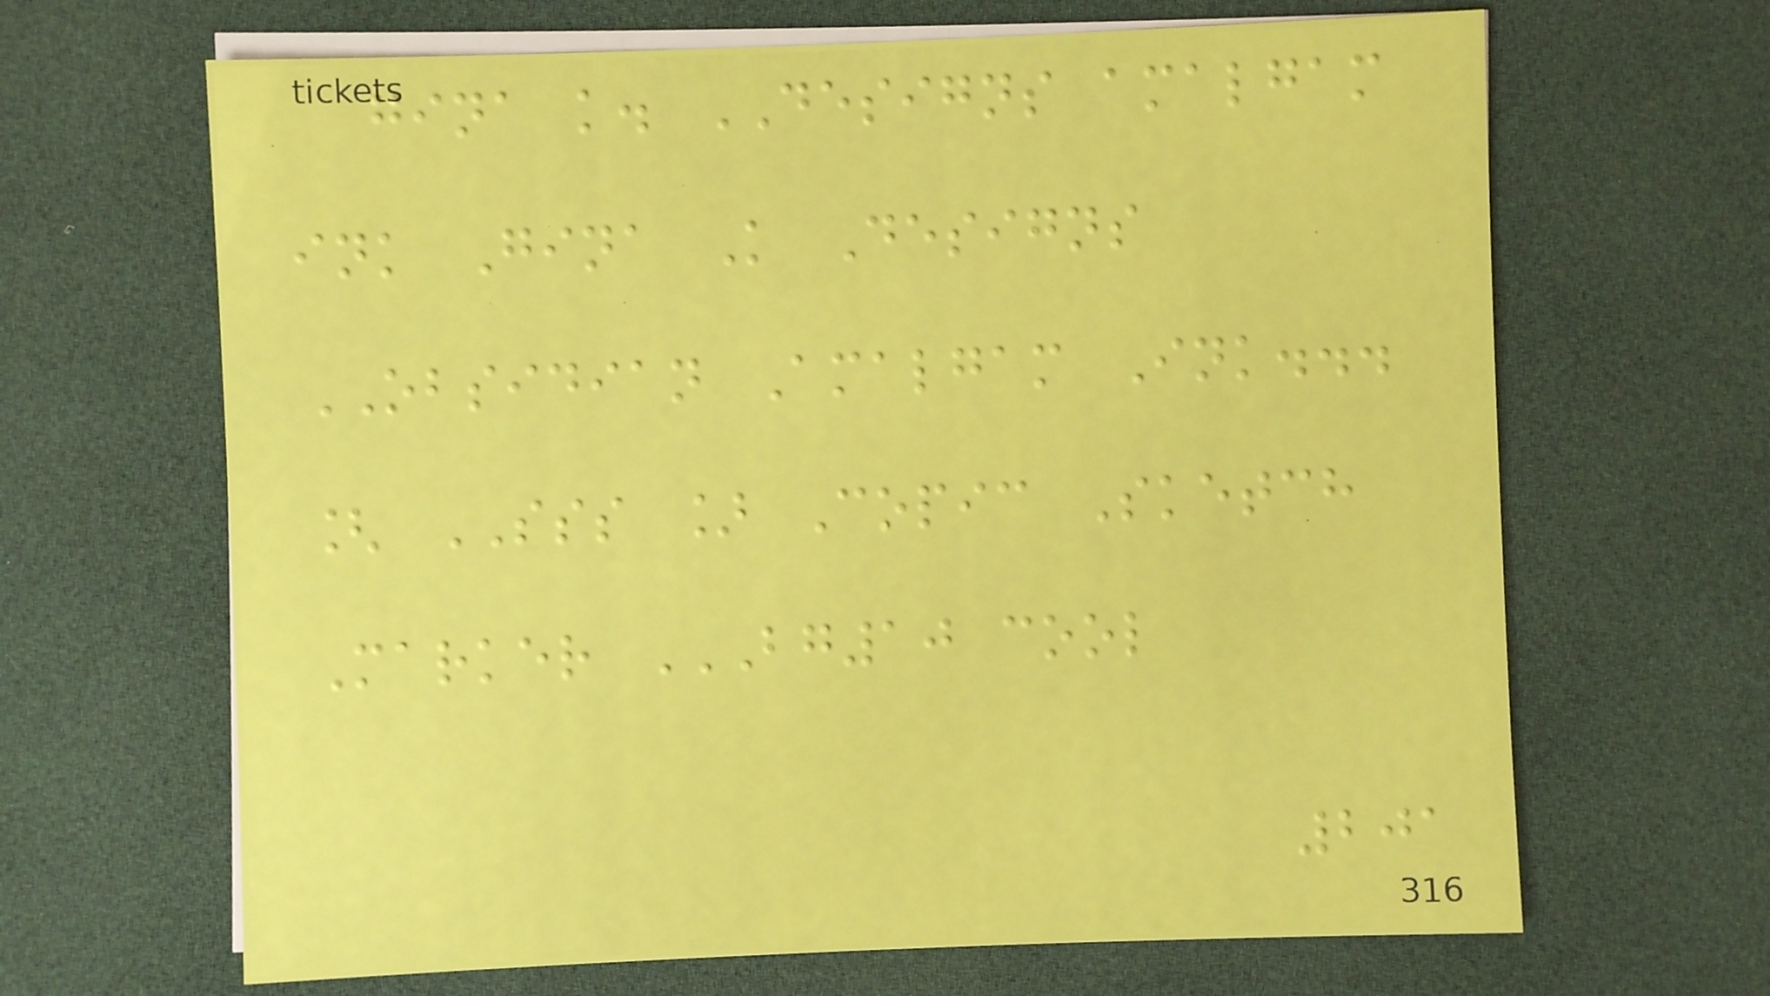gina k. DESIGNS amalgam
ink Gina K Designs
OBSIDIAN Amalgam Ink...
[ SSS ] Copic Sketch
Marker BG10 COOL
201
